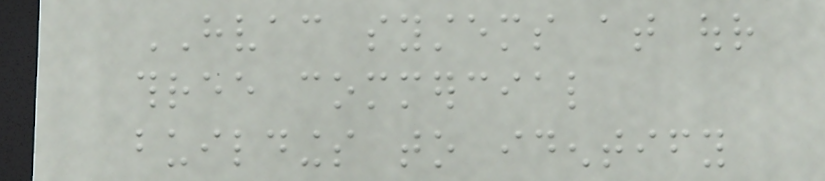HVAC systems at our
three commercial
buildings to identify
